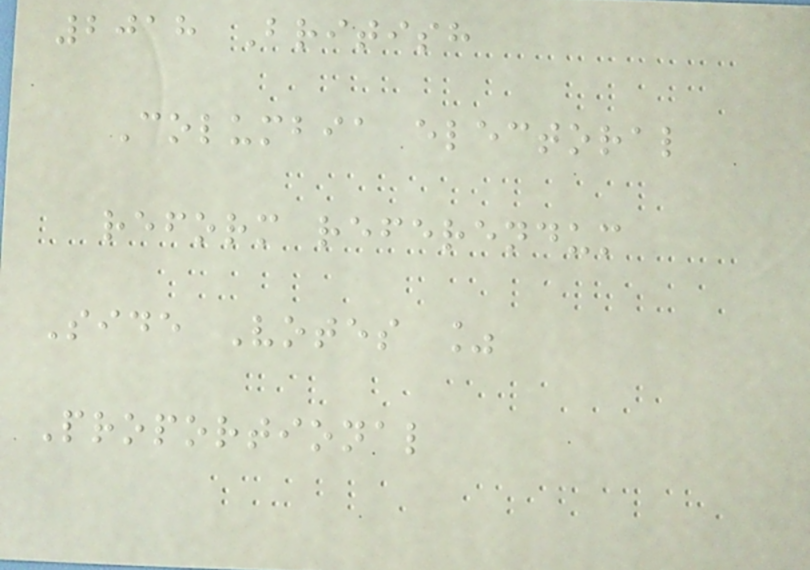2018 British
Columbia electoral
reform referendum
Side Votes %
Proportional
